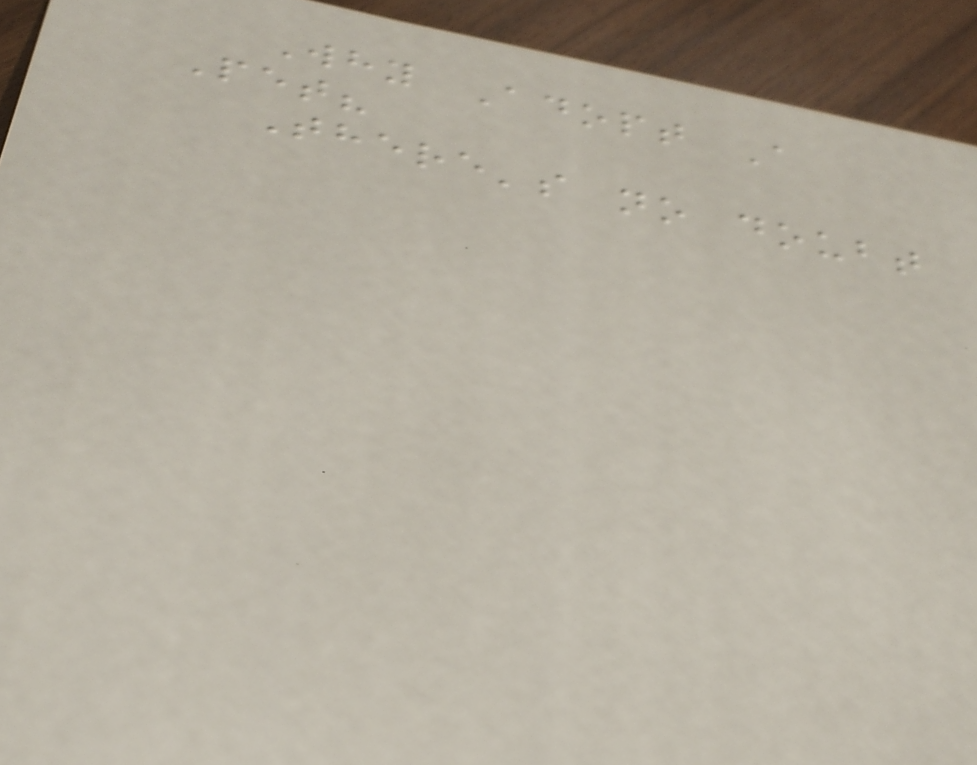Why Adopt A
Pet?
There's no doubt
